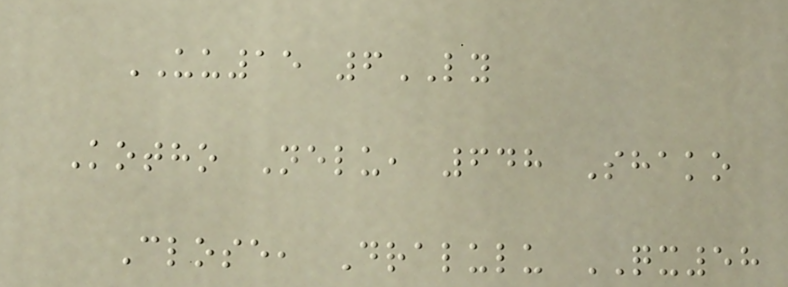UU15 6LY
Kotho Nelu, 648 Shako
Close, Dralulu QX58
